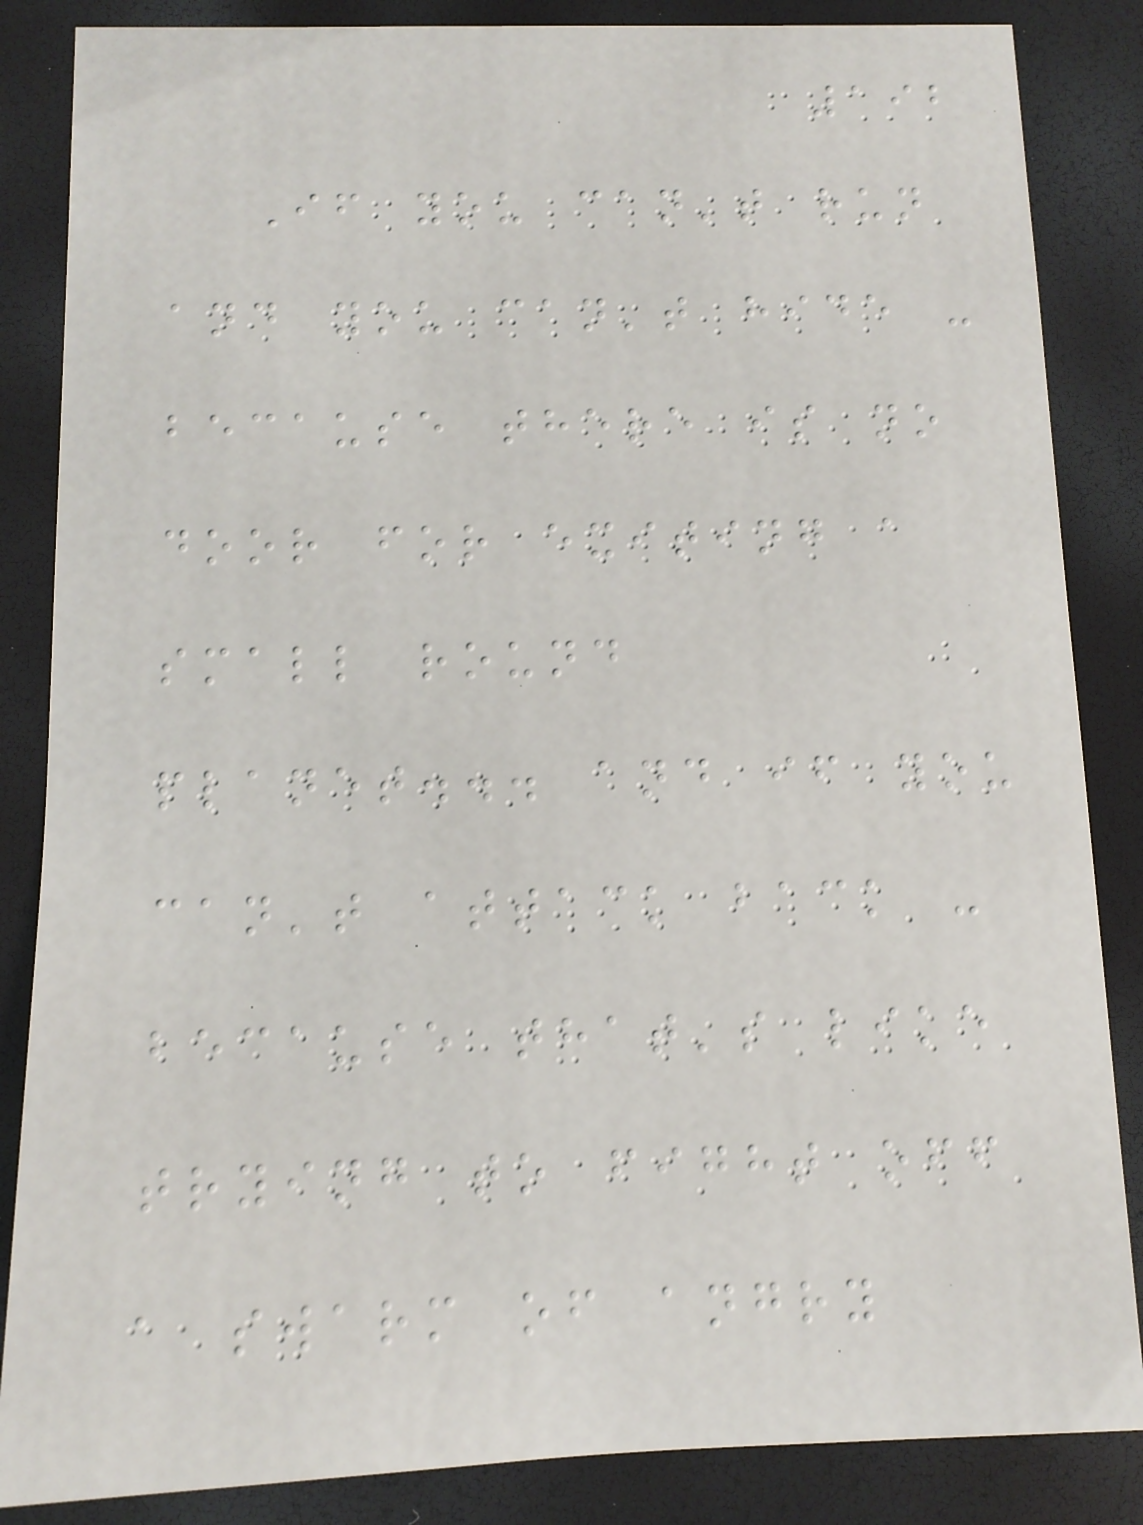192
If you can't run
and you can't hide -
because there is no
door for exiting a
small round
planet... and if you
can't attack back -
because that's like
trying to fight off
a swarm of angry
